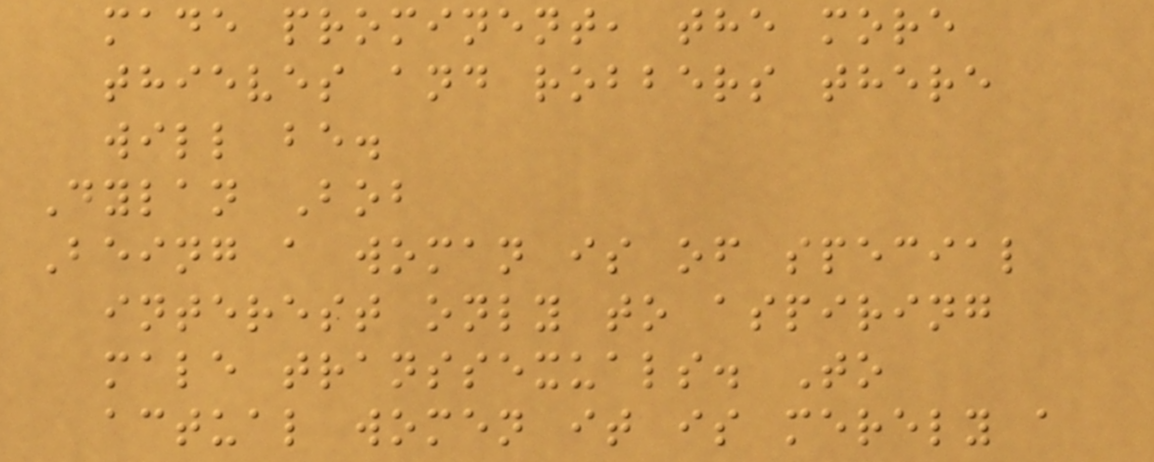made prominent, the more
thieves and robbers there
will be.
Dylan Bob
Being a woman is of special
interest only to aspiring
male transsexuals. To
actual women it is merely a
